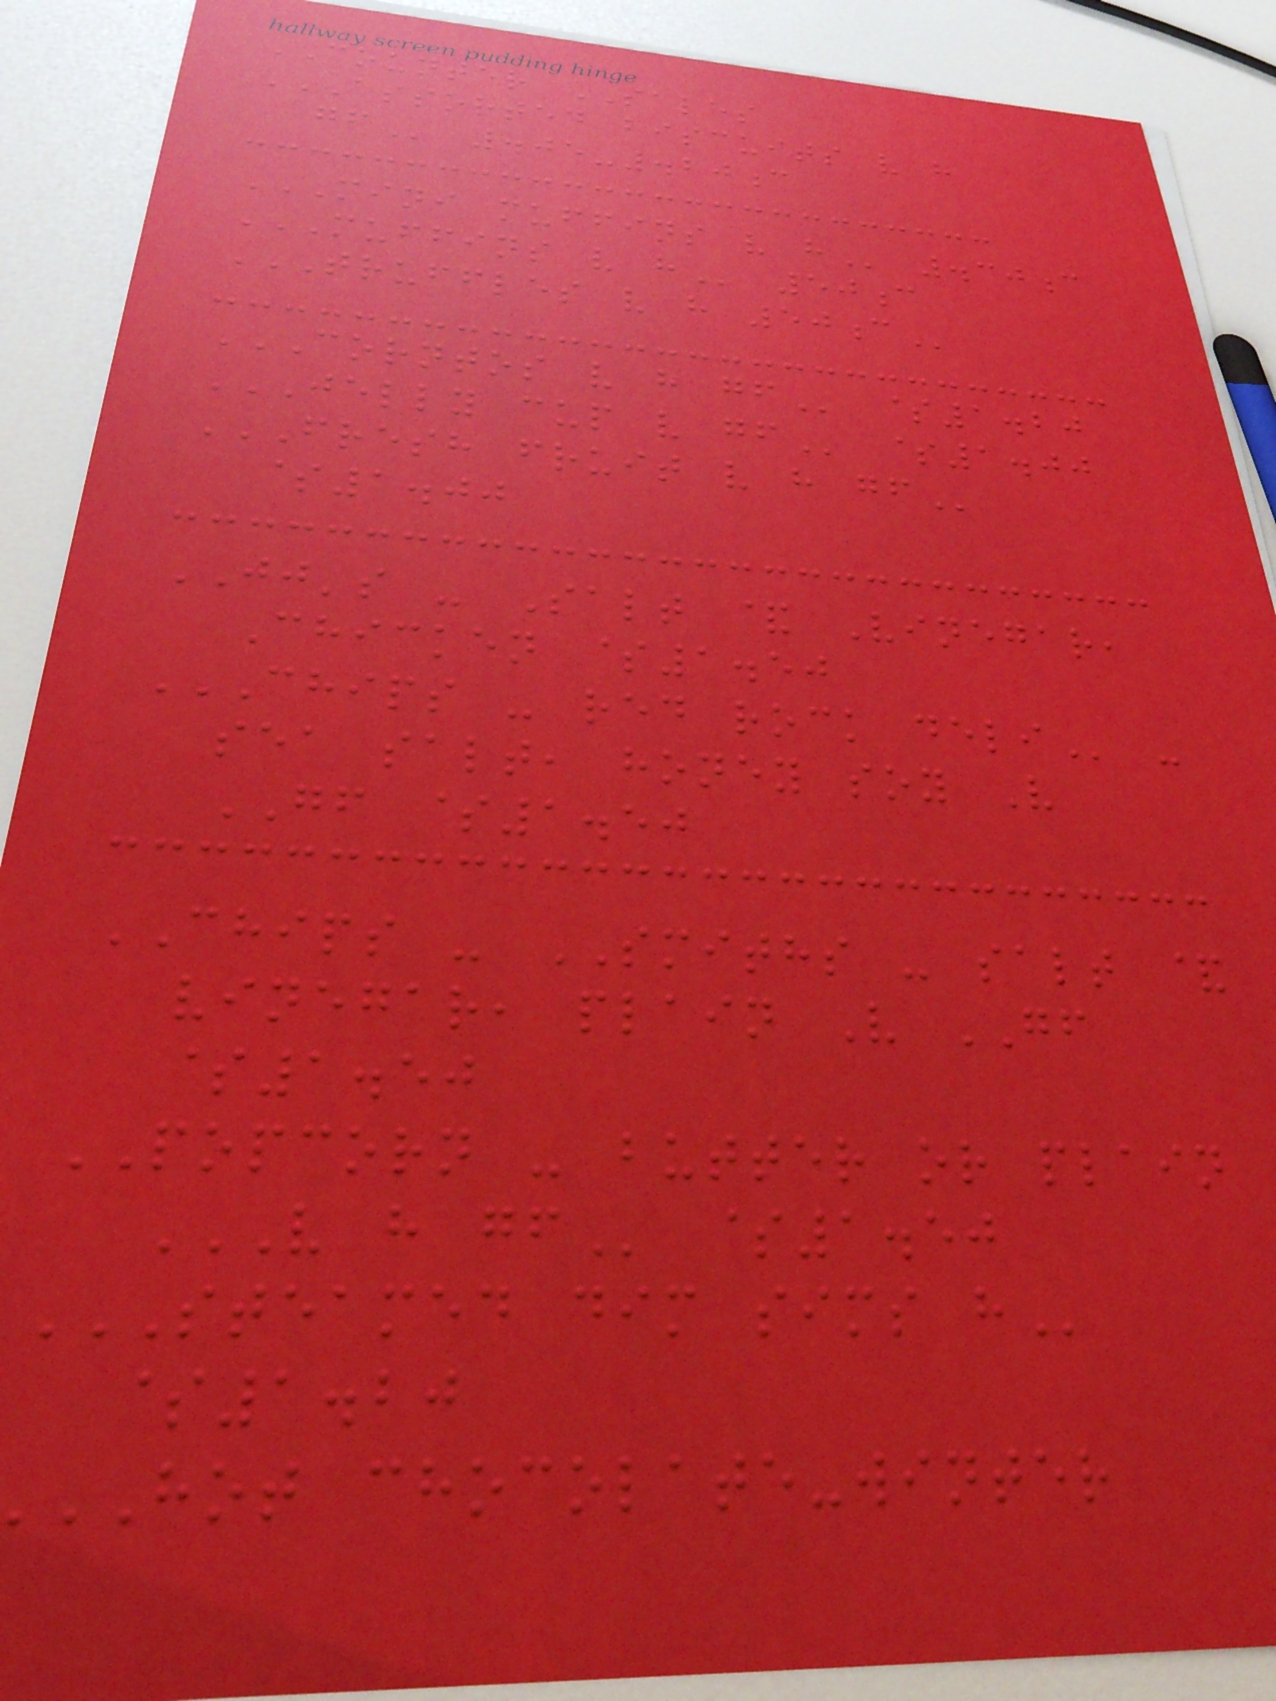COUNTER SALES
ASSORTED BISCUITS V H
.05-.20c
MINI MUFFINS V H .30c
MUFFINS V H 50c
TRUFFLES V H 50C
CORNTOS V H GF $1.20
JELLY CUP V GF $1.00
FRESH FRUIT V H GF
$1.00
JJ's - Salt & Vinegar,
Chicken $1.50
CHIPS - RED ROCK DELI -
sea salt, honey soy V
GF $1.50
CHIPS - SMITHS - salt &
vinegar, plain V GF
$1.50
POPCORN - butter or plain
V H GF $1.50
STEAMED DIM SIMS H
$1.20
HOT chocolate-winter
